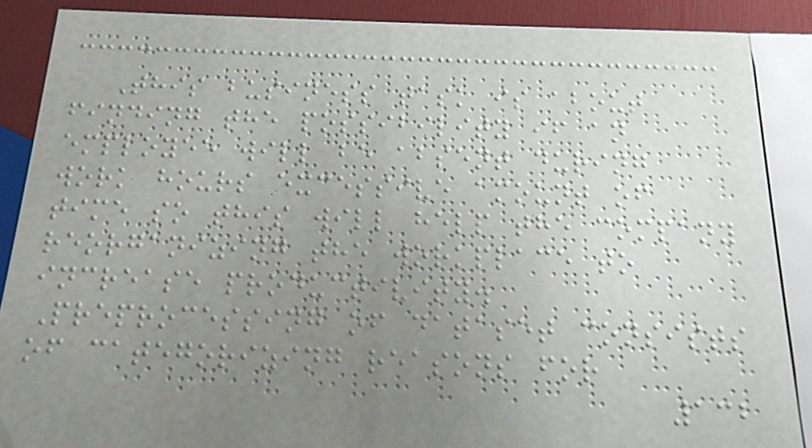This business task is about
finding the possibility if an
employee will be absent during
work hours excessive amount of
time so this will help the company
reorganizing the workplace to
increase productivity.
Preprocessing of dataset consists
of categorizing reasons for
132
